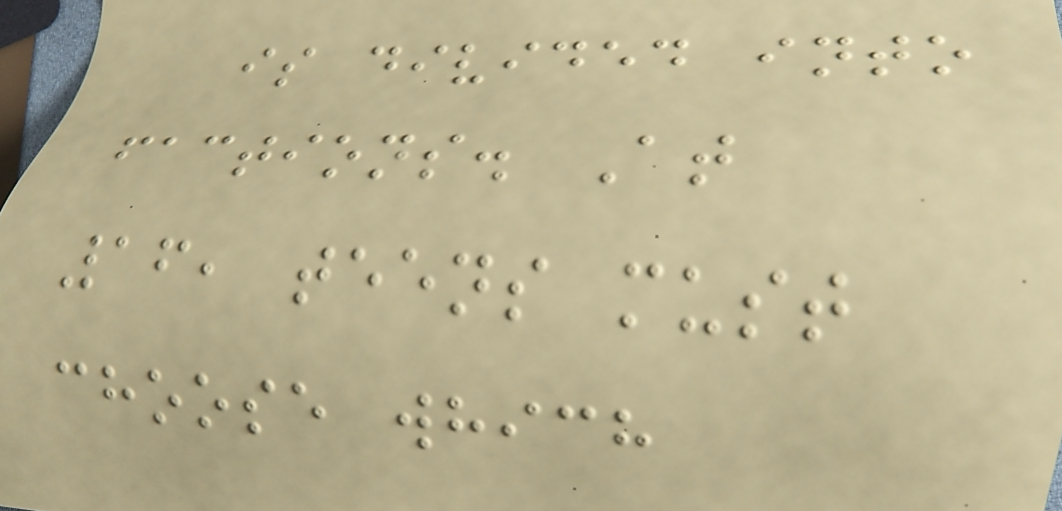is divided into
factions. At
16, teens must
choose which
